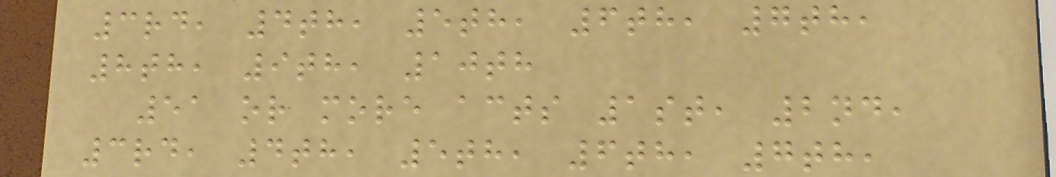3rd, 4th, 5th, 6th, 7th,
8th, 9th, 10th
51 or more acts 1st, 2nd,
3rd, 4th, 5th, 6th, 7th,
